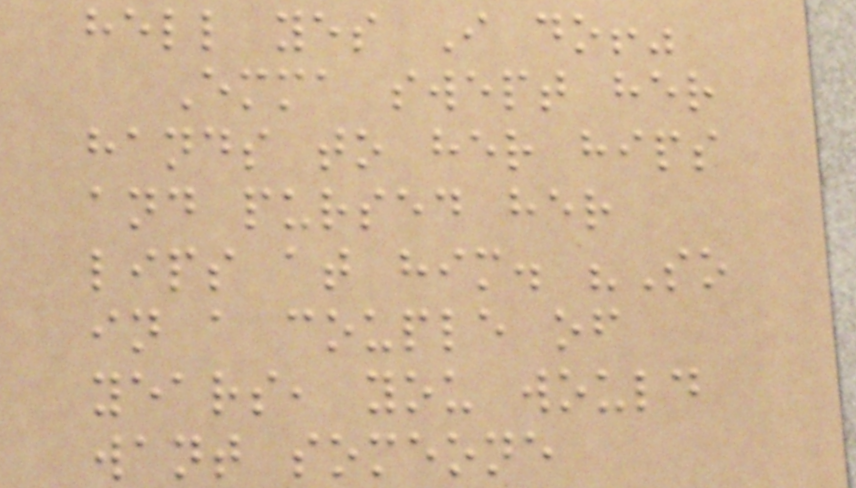hell yes I do!"
Emma swept her
hands to her hips
and pursed her
lips at him. "So
in a couple of
years, you would
want someone
